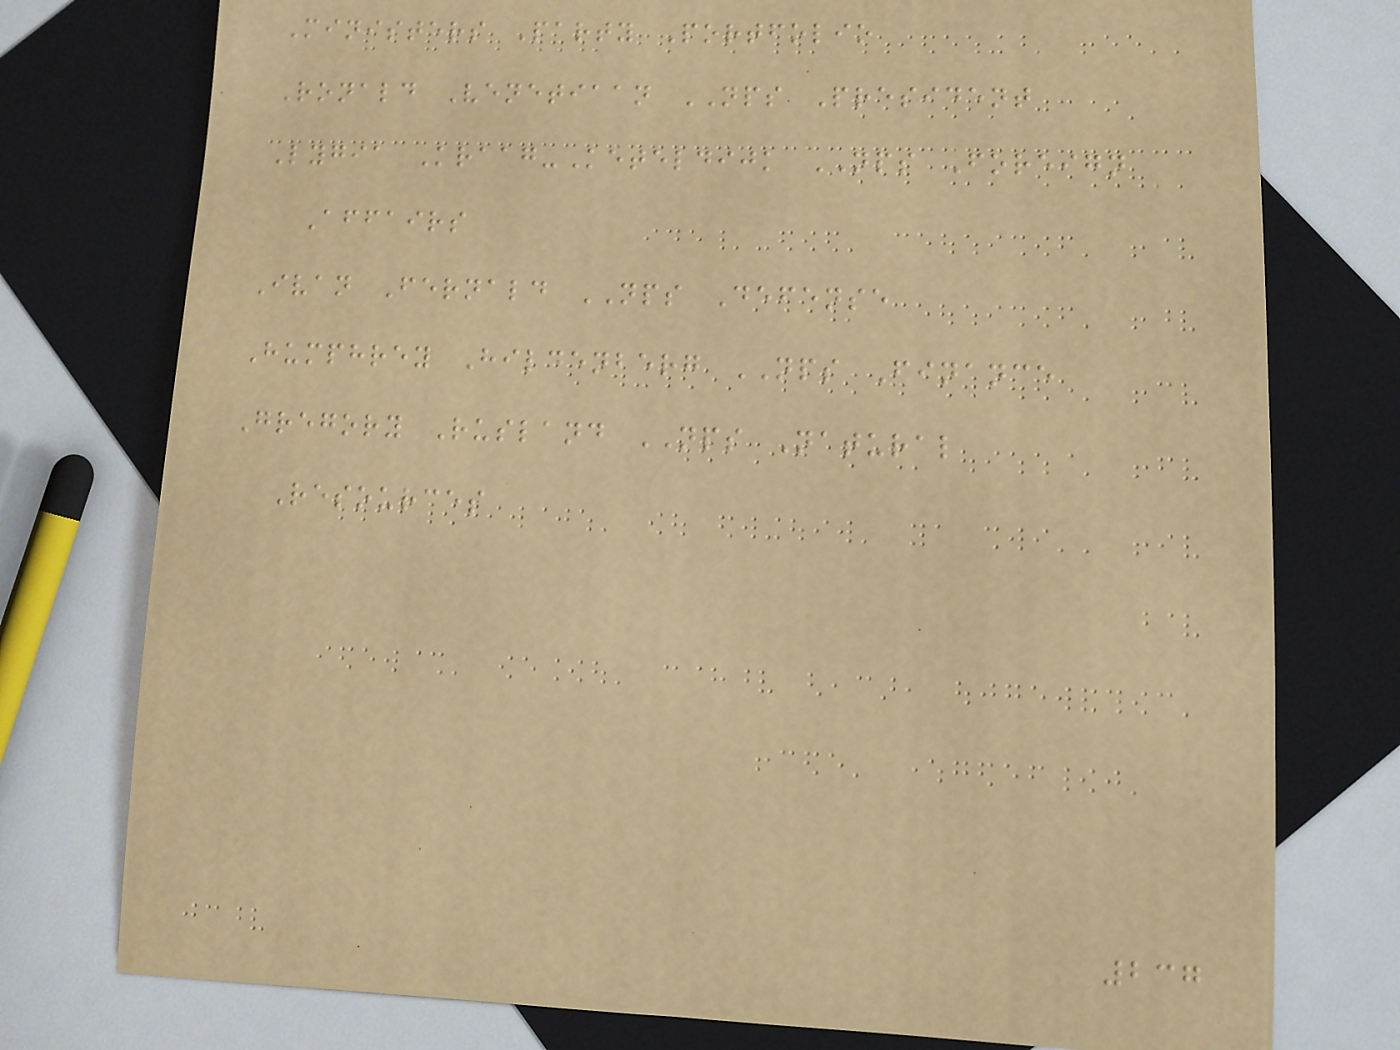Ministers Party Portfolio
Ronald Venetiaan NPS President
Lygia Kraag-Keteldijk NPS Foreign
Affairs
Ivan Fernald NPS Defense
Humphrey Hildenberg NPS Finance
Gregory Rusland NPS Natural
Resources
237
